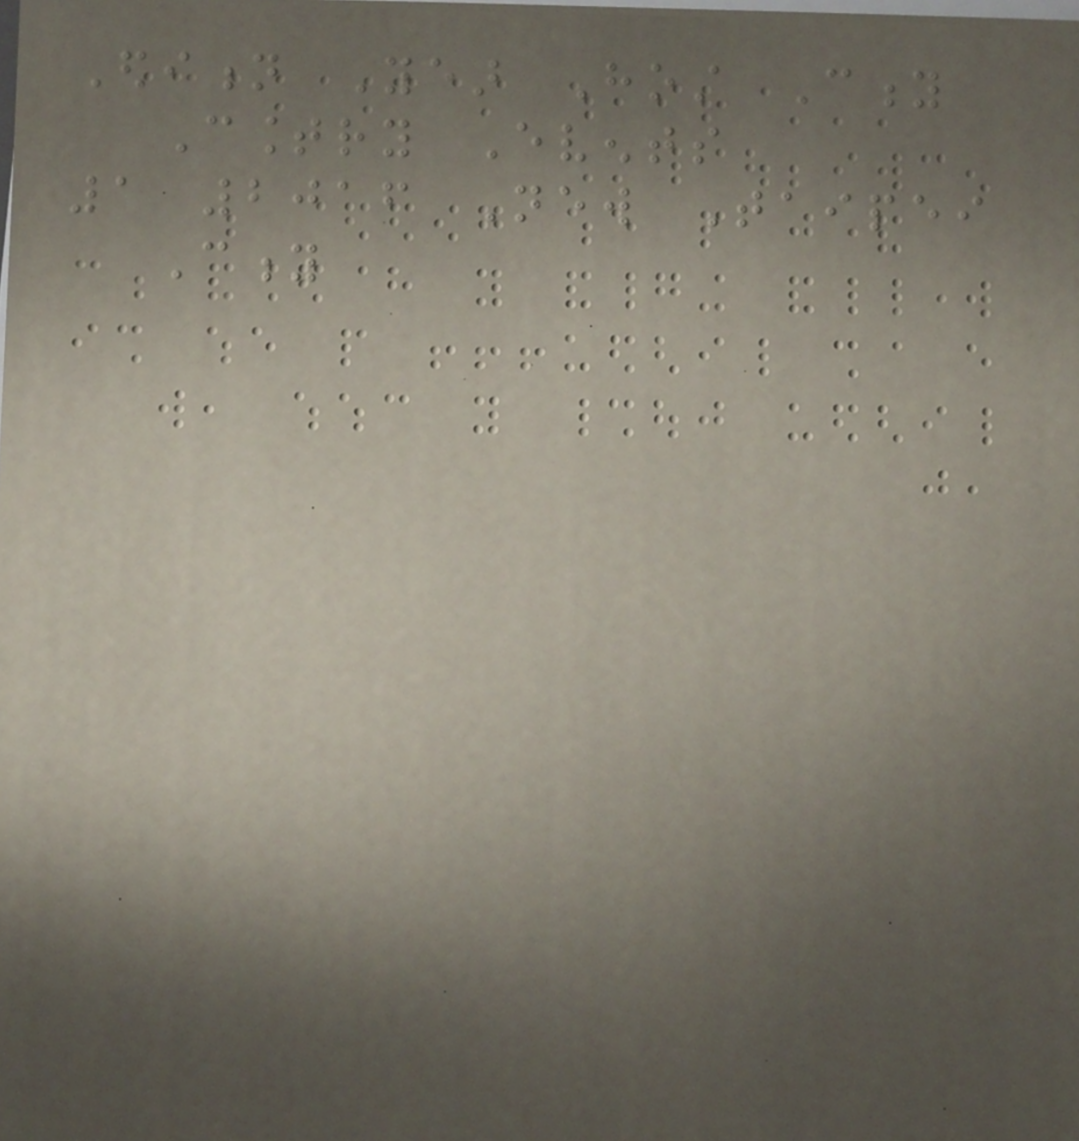Edition Year Host City
Country Events
1 2016 New Taipei
City
